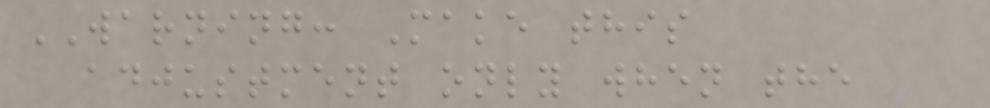WARNING: Make this
adjustment only when the
